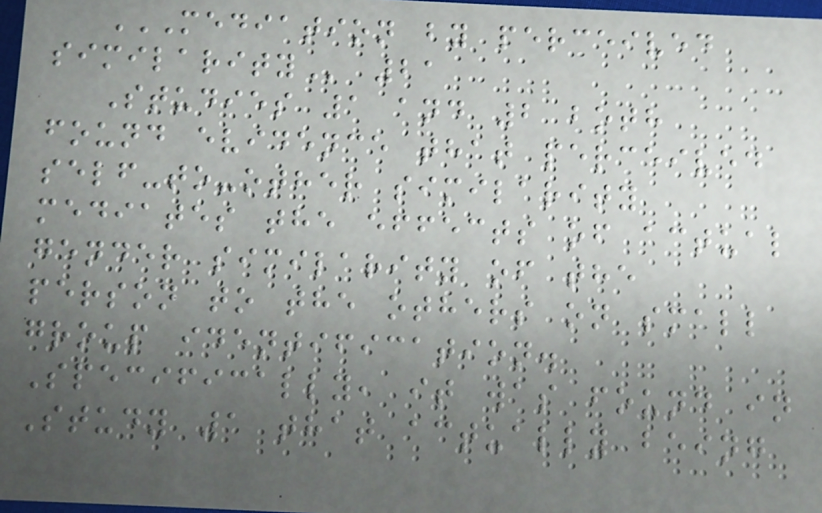MEDIATION BY PERCEIVED
SIMILARITY 21
Studies 1 and 2 both
found evidence that perceived
self-to-other similarity
mediates the effects of actual
gender similarity of the
person to the others on small
group identification.
Specifically, it was found in
Study 1 that actually being
